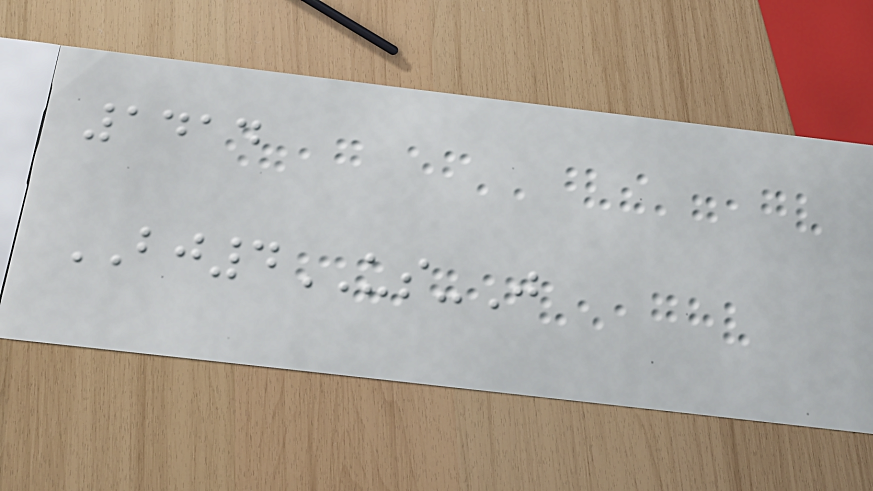1414
BJ4US-J
